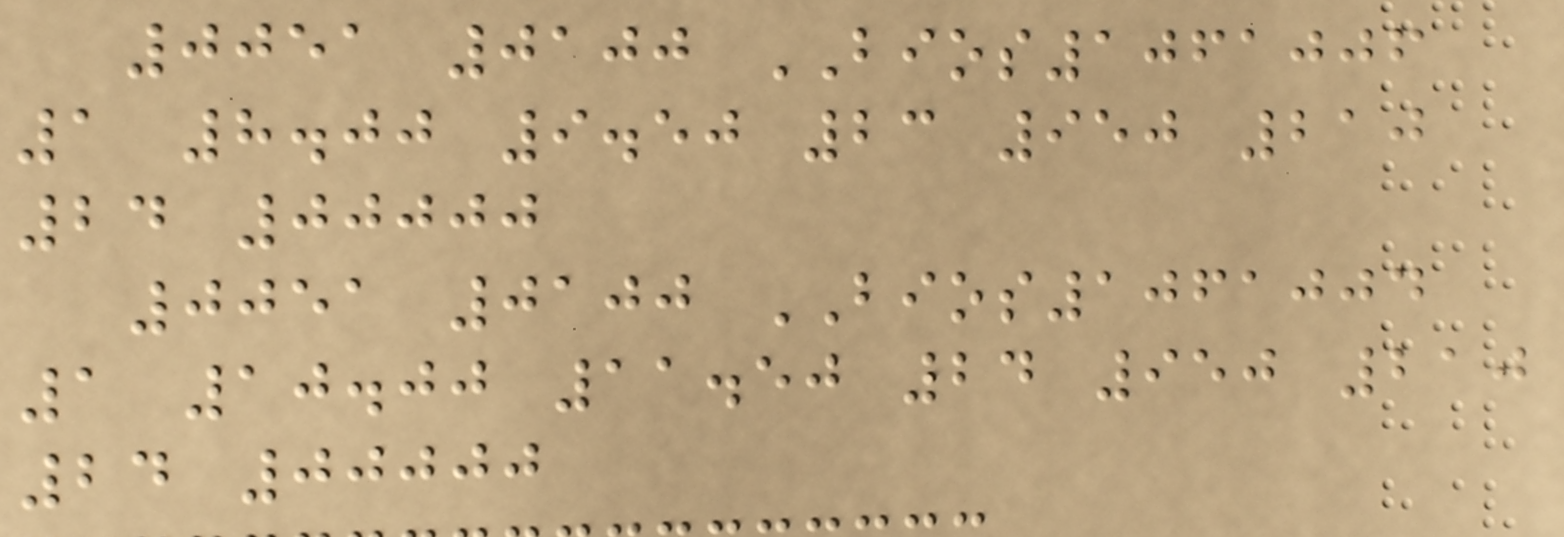0051 0100 BIOS1061006
1 8.00 9.50 23 950 210
24 00000
0051 0100 BIOS1061004
1 10.00 11.50 24 950 210
24 00000
